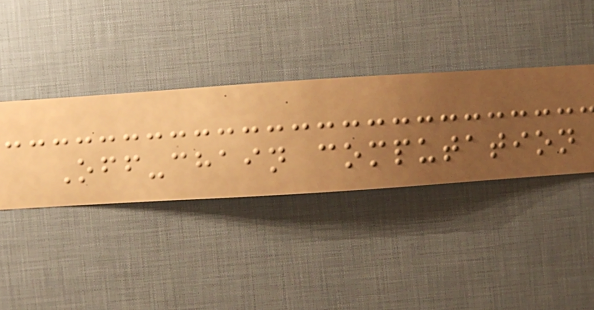Off-chain computation
